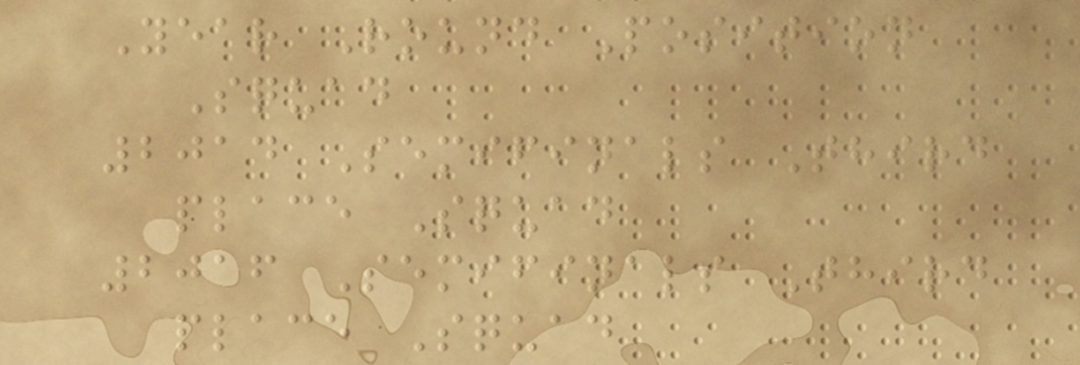Year Round Position
Squad
2014 Semifinals Third
place Squad
2016 Semifinals Third
place Squad
